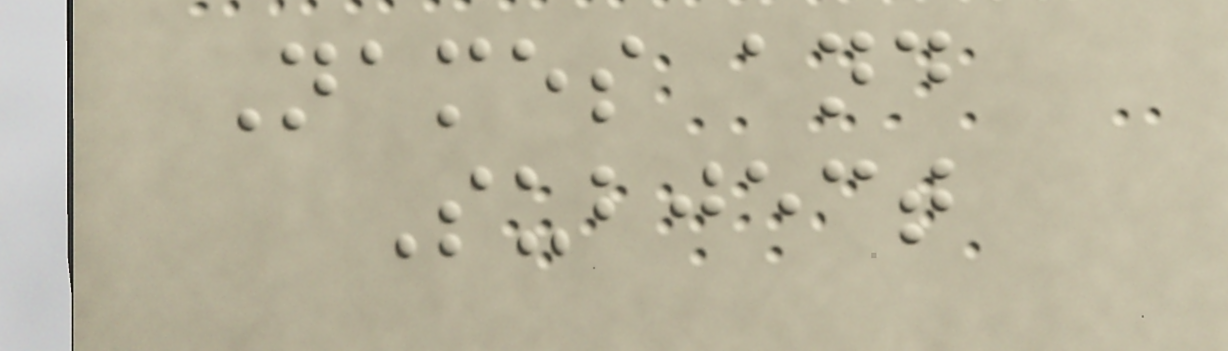Names and
Subject
